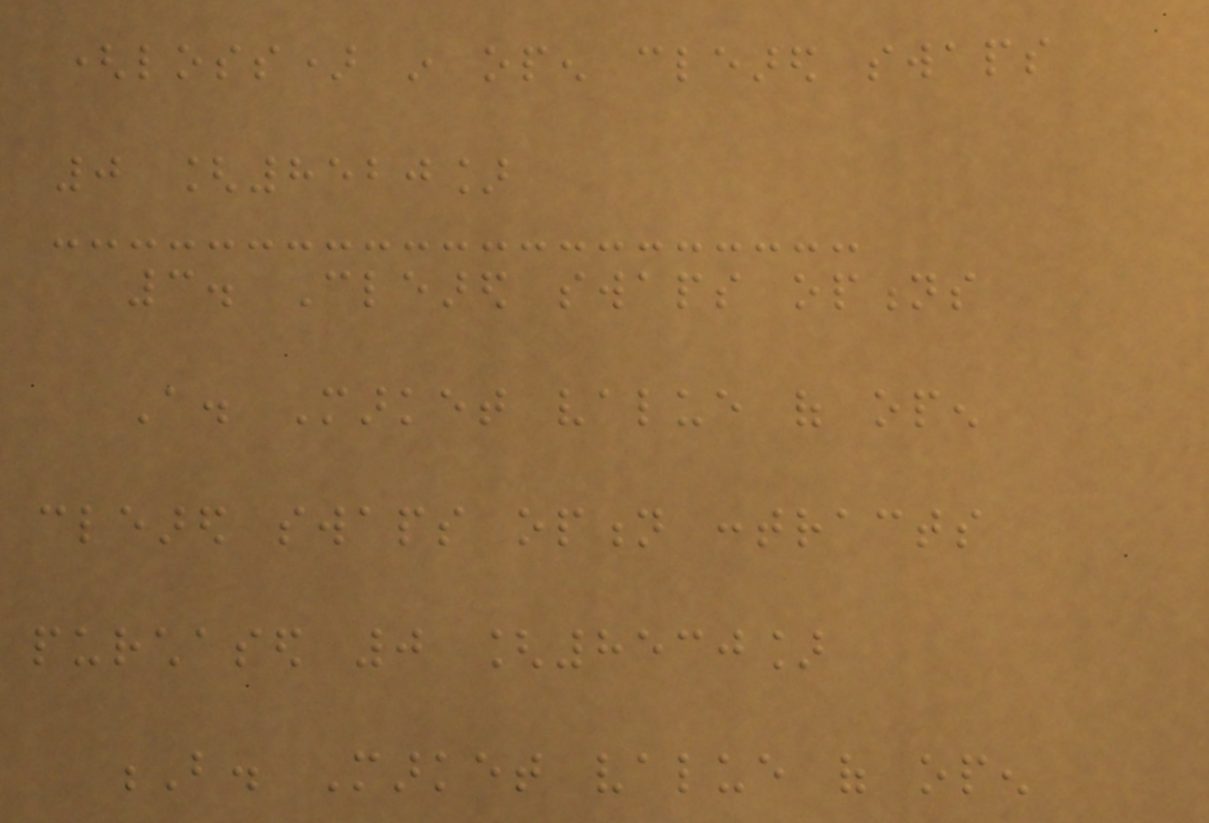(loss) in open cleared swaps
0 [8520]
3. Cleared swaps options
A. Market value of open
cleared swaps option contracts
purchased 0 [8530]
B. Market value of open
